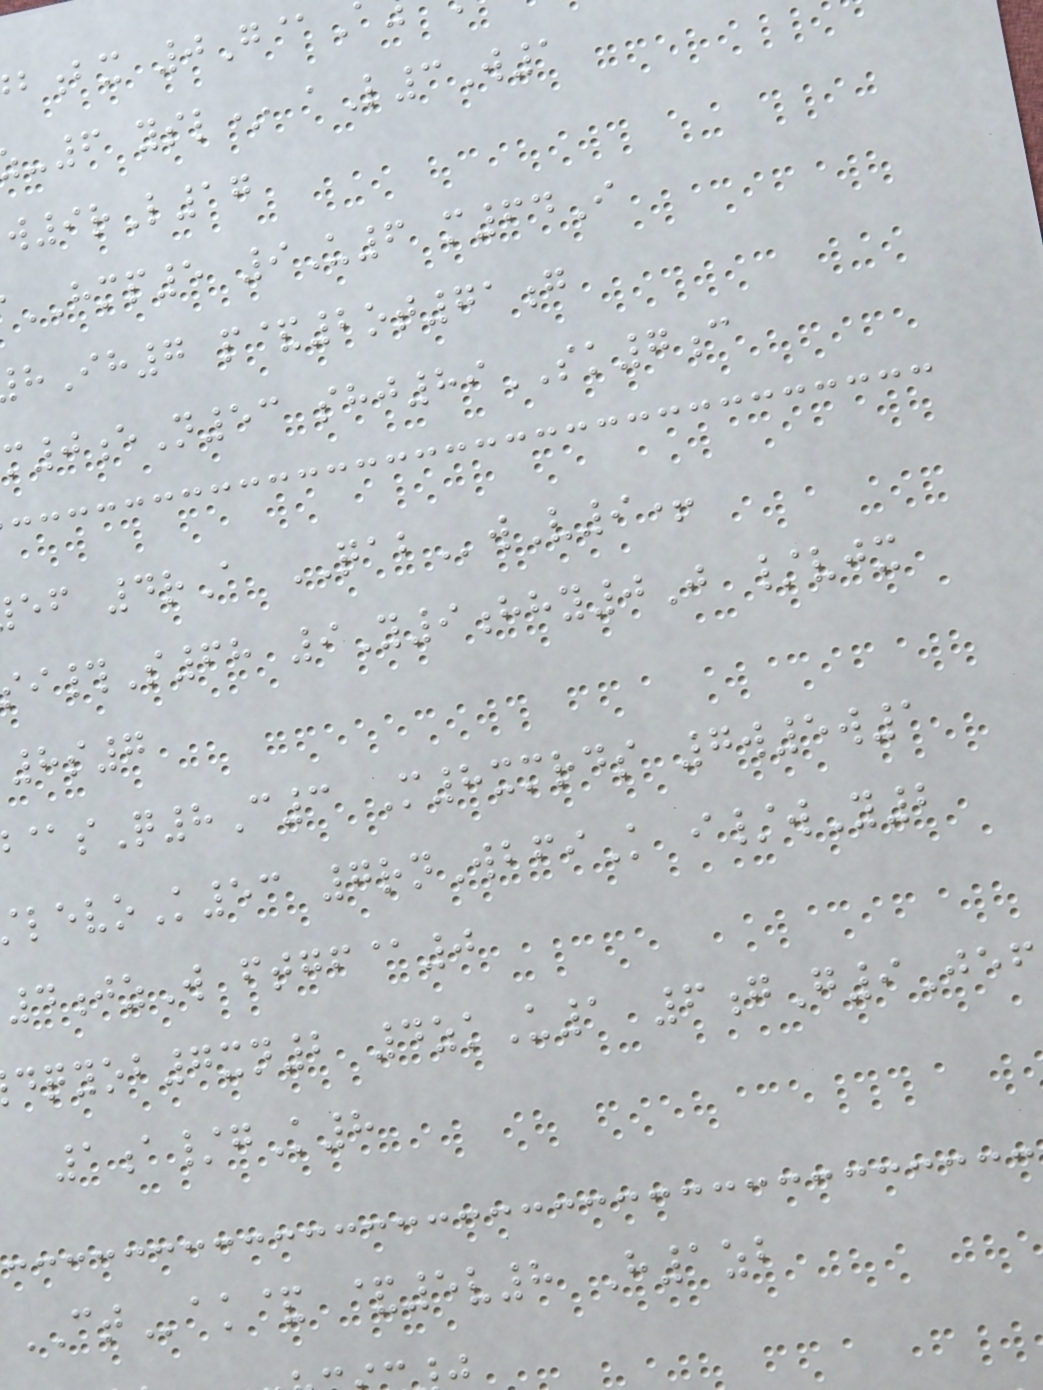bx 0G@
-6 ysl* aL3W1
w9rL17
HMP5 9U6 m64I
Ih7 p&2ot71g
m0eN53 shj89SK7c
ef 4rA QABwV9+
i#S68 9Y9hhy0J /vjx
8s7
@sQ8C3 M8xmrds 7w5w1
levoK53 7rnWbfiK i/wY2
4jzW ftgf@0
qyob7xn2 4zkU1 6gG9Jef
1a/gK8
CTak& &5v8 H1zb
